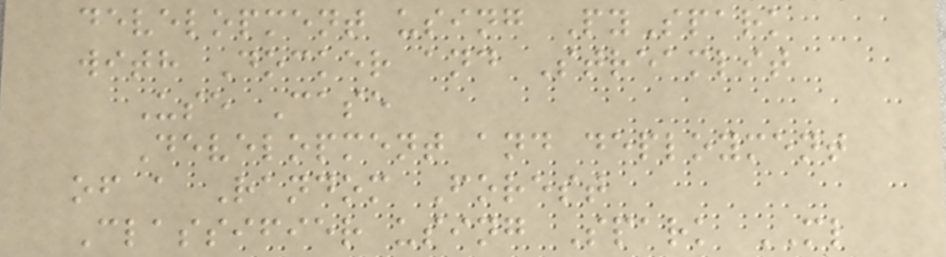development using PySpark
with Docker and Streamlit
Use Case
Development and deployment
of a Random Forest
Classifier using Spark ML
